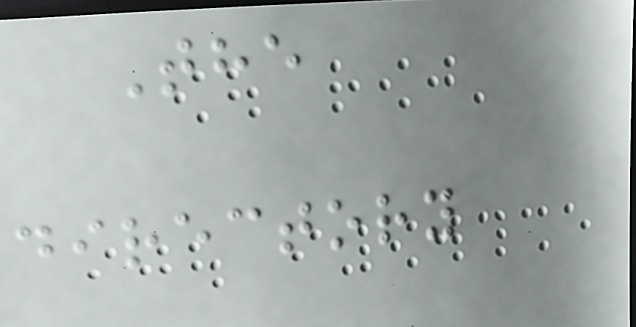The
directory
